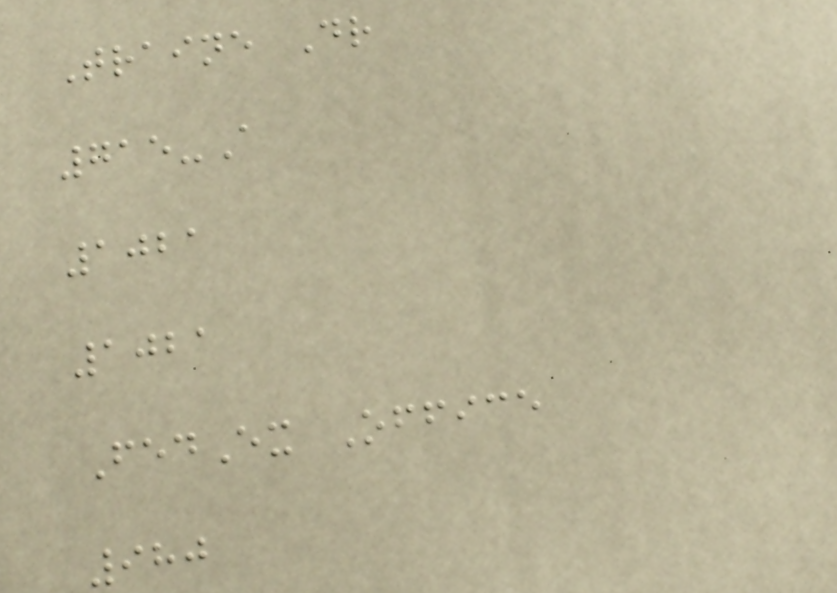Traine Dr
715-A
1021
1021
FedEx Office
980
